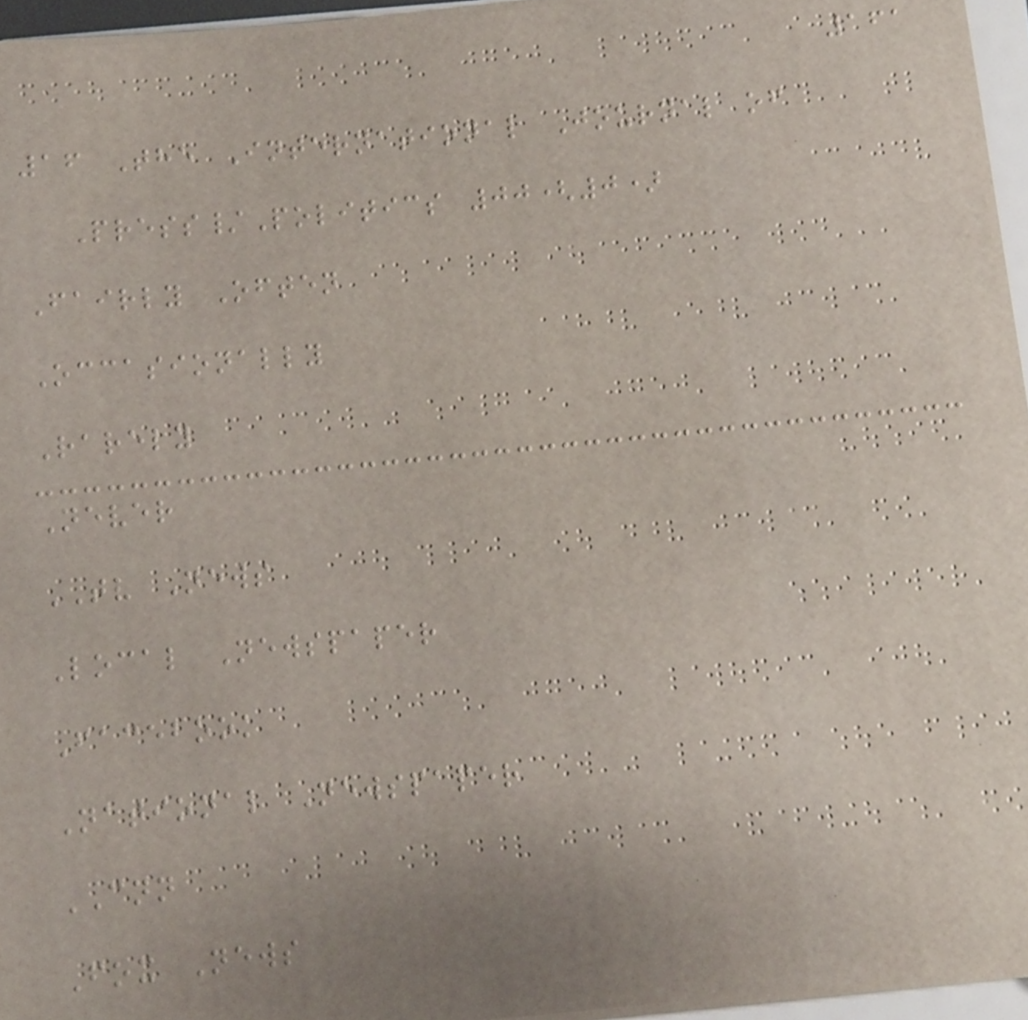161
16 The International Journal of
Press/Politics 00(0)
Fairly Often
Occasionally
Rarely
Never
TV News
Local Newspaper
Facebook
National Newspaper
CNN
Fox News
